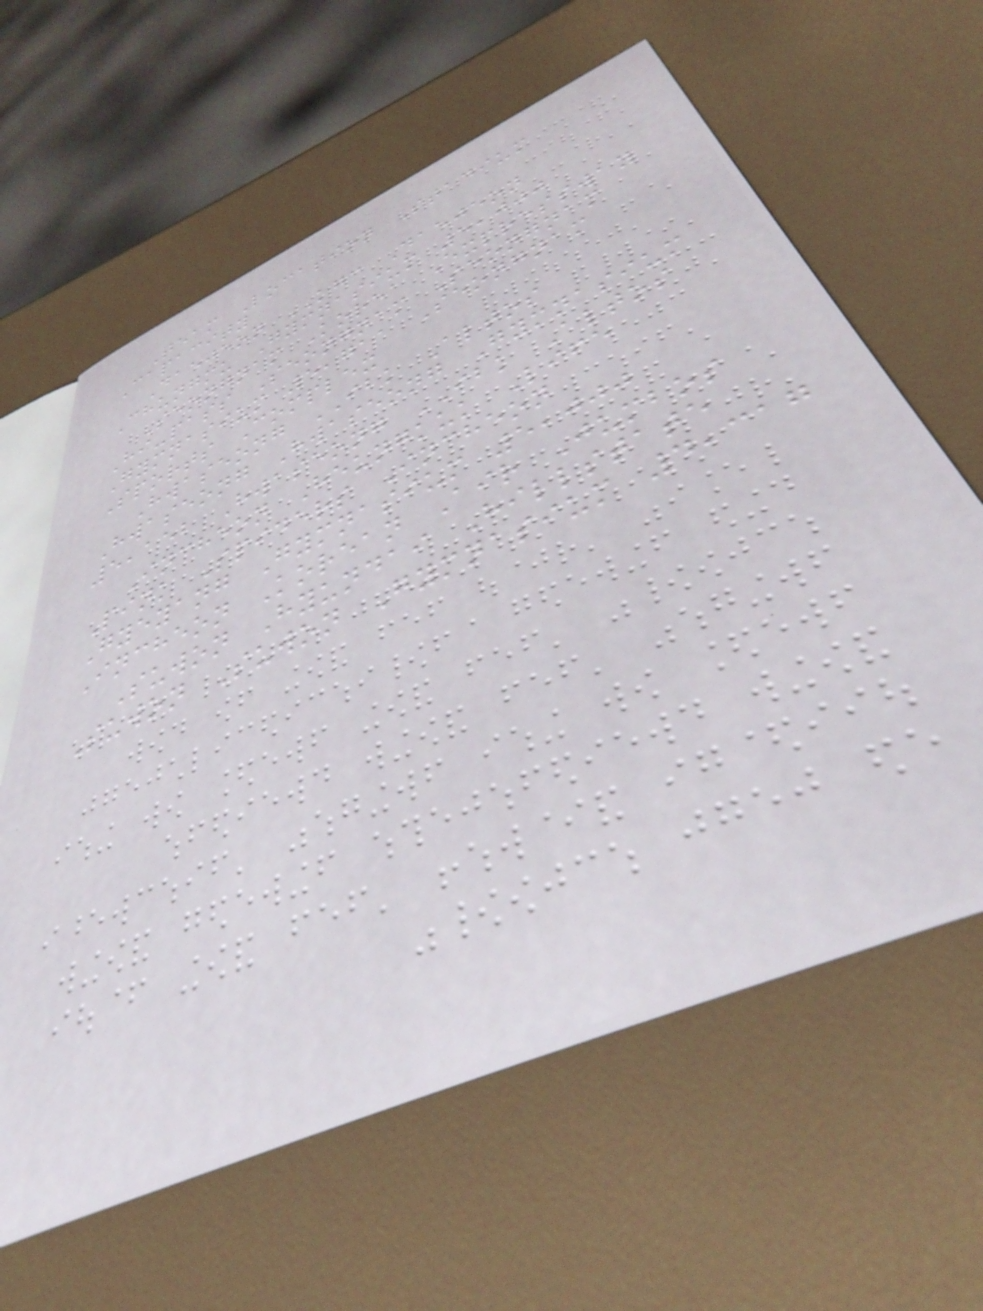Team Location Stadium
Capacity
Daejeon KGC Daejeon
Chungmu Gymnasium 5,000
Seongnam Korea Expressway
Hi-pass Seongnam Seongnam
Gymnasium 5,711 Seongnam
Sports Complex
Hwaseong IBK Altos
Hwaseong Hwaseong Gymnasium
5,152 Hwaseong IBK Altos
Incheon Heungkuk Life
Pink Spiders Incheon
Gyeyang Gymnasium 5,000
Incheon Korean Air Jumbos
Suwon Hyundai Hillstate
Suwon Suwon Gymnasium 4,317
